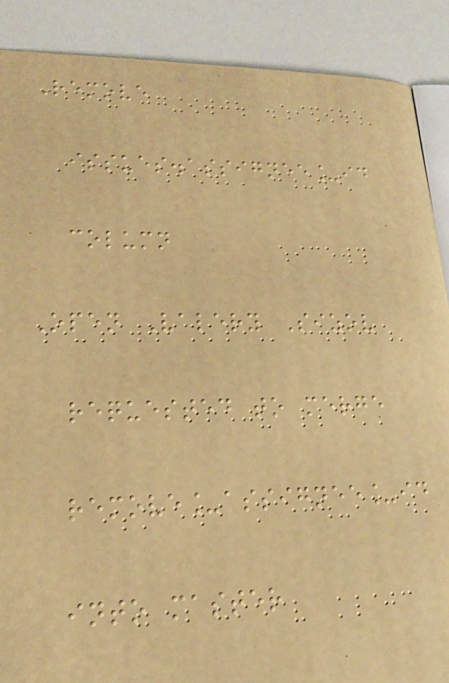Remove
issues.assignee_id
column
Open Valery Sizov
requested to merge
remove_assignee_id
into master
